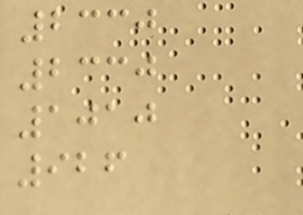2330
2330
1010
926
